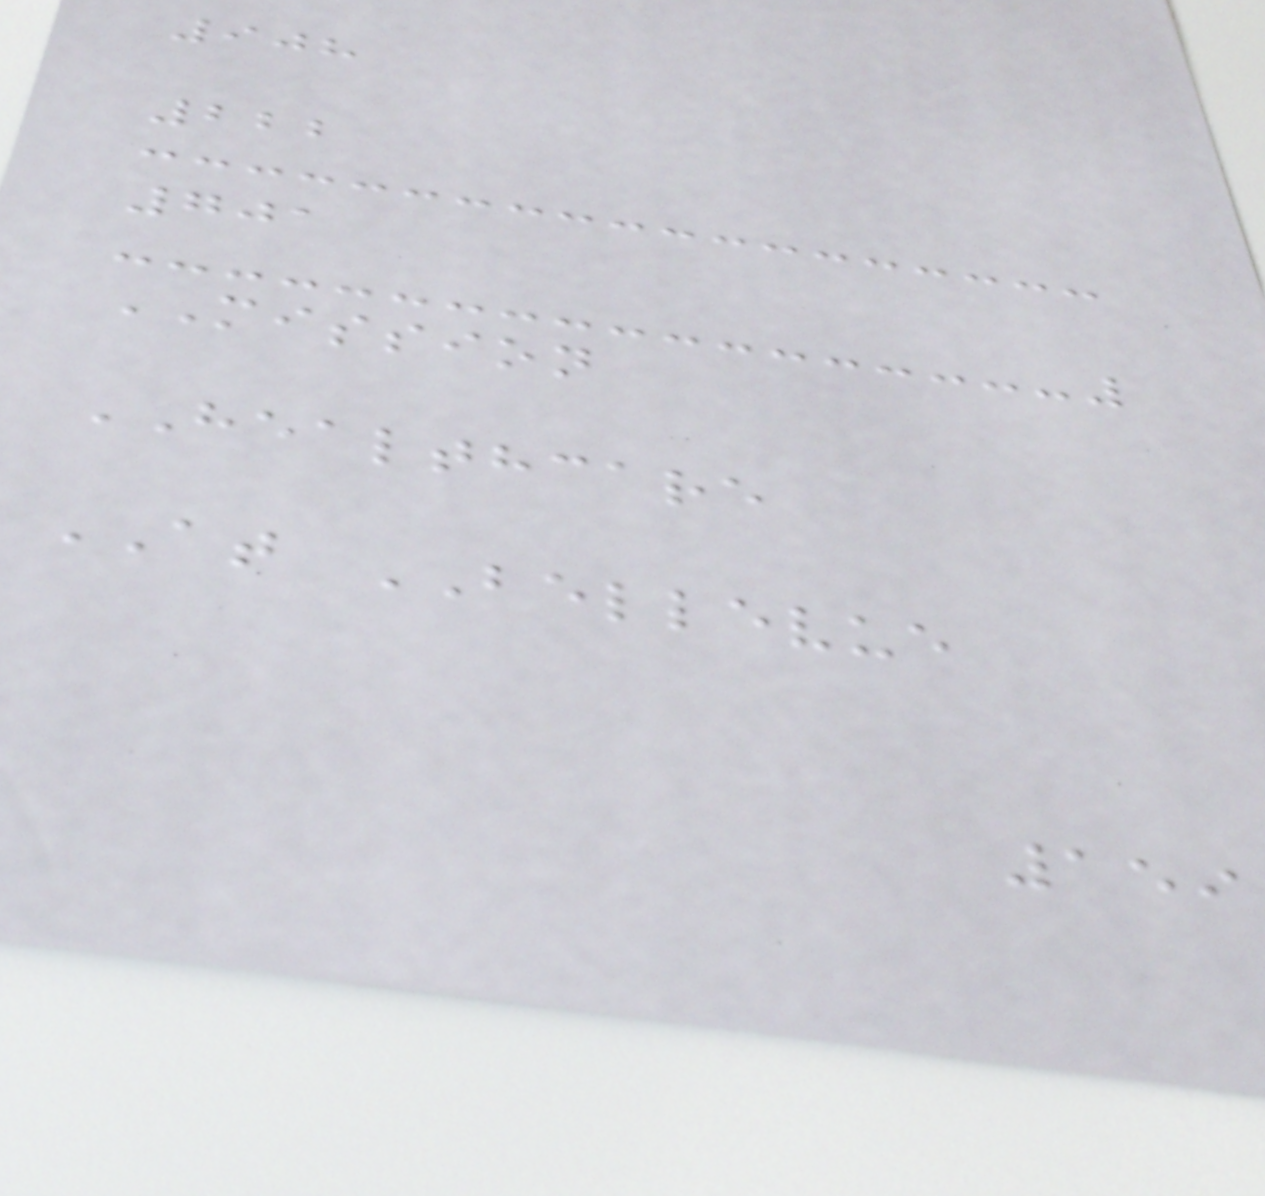908
222
701
MISSION
HEALTHCARE
AT BELLEVUE
159
